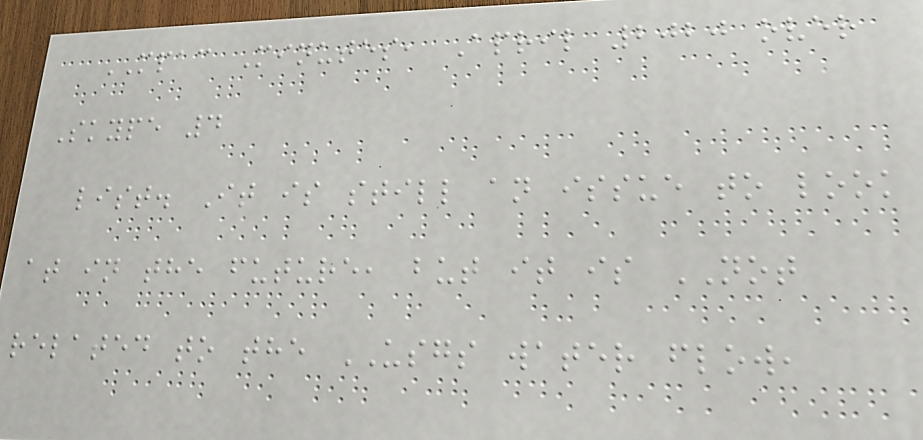MPAC Minutes, April 2020 over
Skype 4
list. It is still an issue to look
at in the future, but it is NOT
related to the USGS water flow,
